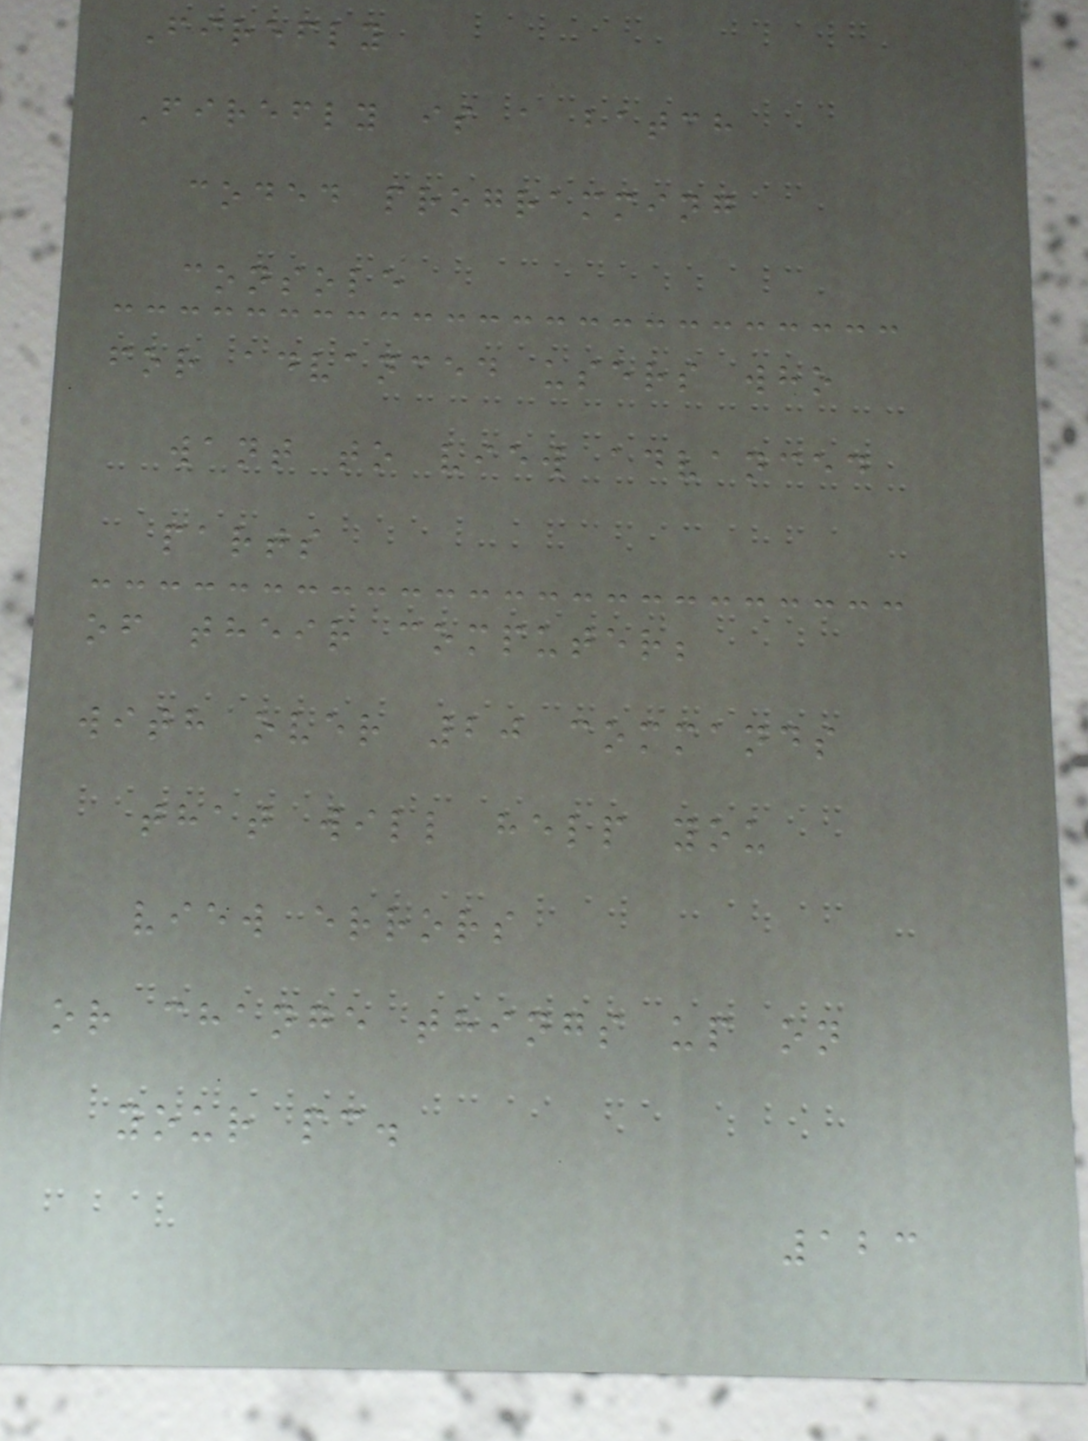Firefly
Firefly is a batch
coded programming
console
for advanced users who
want to view advanced
parts
of their computer;
with over 20 commands
that will help you
view errors
or change things up on
your pc.
123
